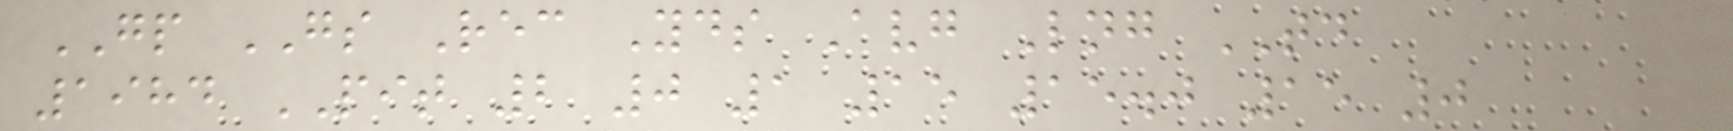GP GS Rec Yds Avg Lng TD
1984 PIT 2 0 1 15 15.0 15 0
